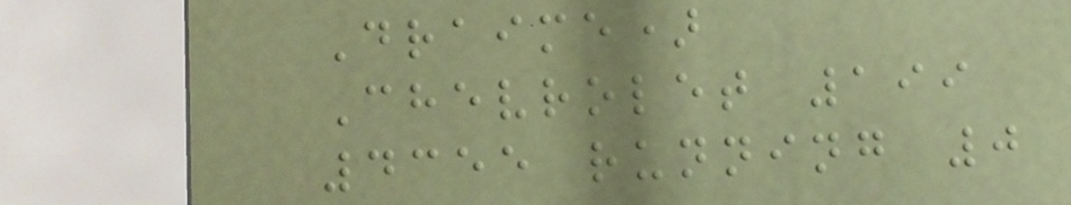Draime)
Chevrolet 199
4355 running 0
